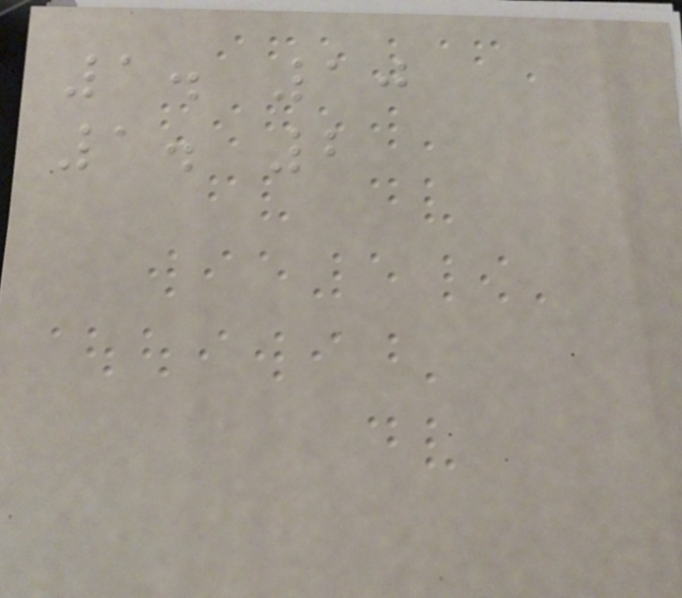1. 10
1. 2
